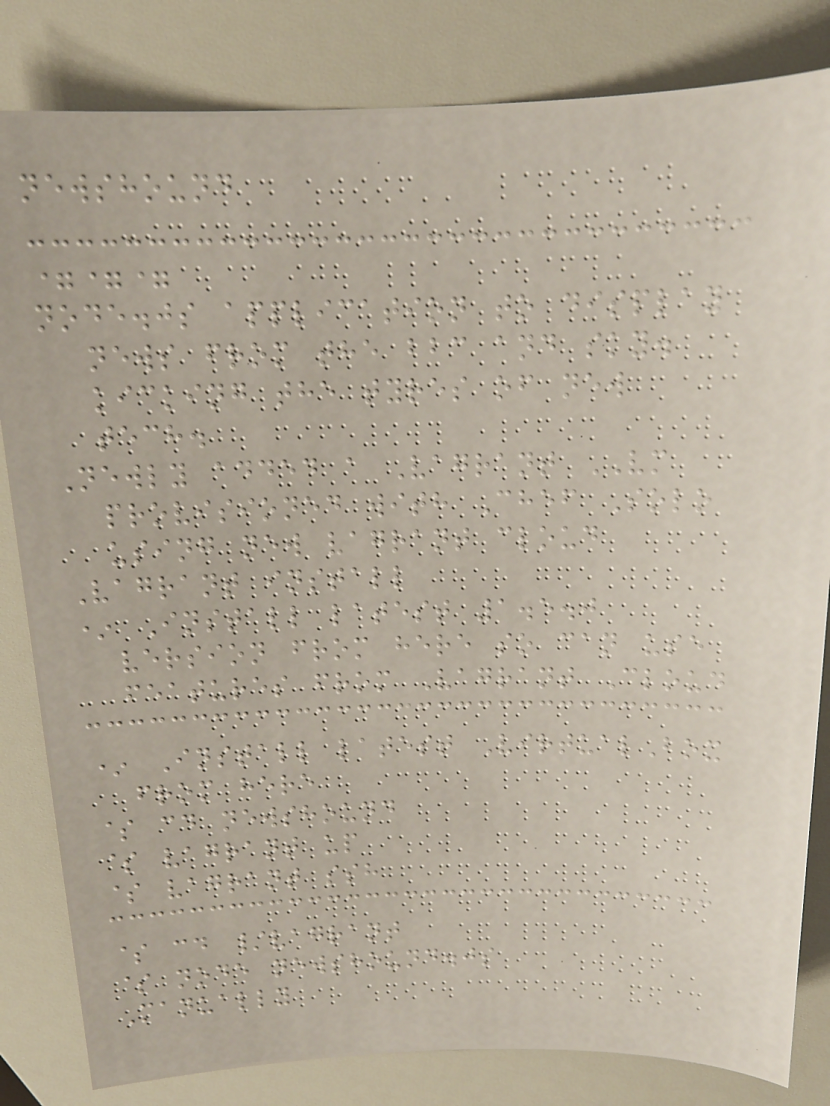newshound
===
node.js application to display
news from the bbc and sky.
kicking the tyres of new
tech.
Newly added a Vagrant VM
provisioned with Chef Solo
using new vagrant cloud
Vagrant install
* Install latest 1.5.0
version from here so can use
features from Vagrant Cloud
* Install latest VirtualBox
from here
$ cd newshound
$ vagrant up
$ vagrant ssh
$ cd /vagrant
$ node newshound.js
Manually
